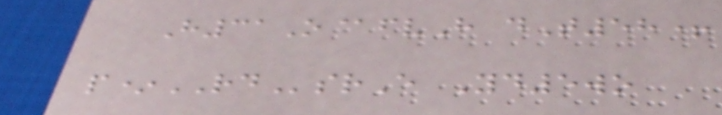H31O@fvH dT58+
p*RDsrE Yd5wo
